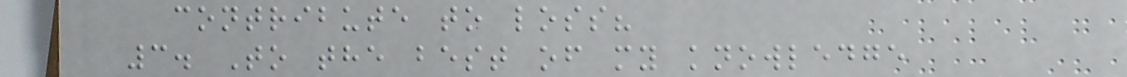contribute to loss?
3. To the best of my knowledge
